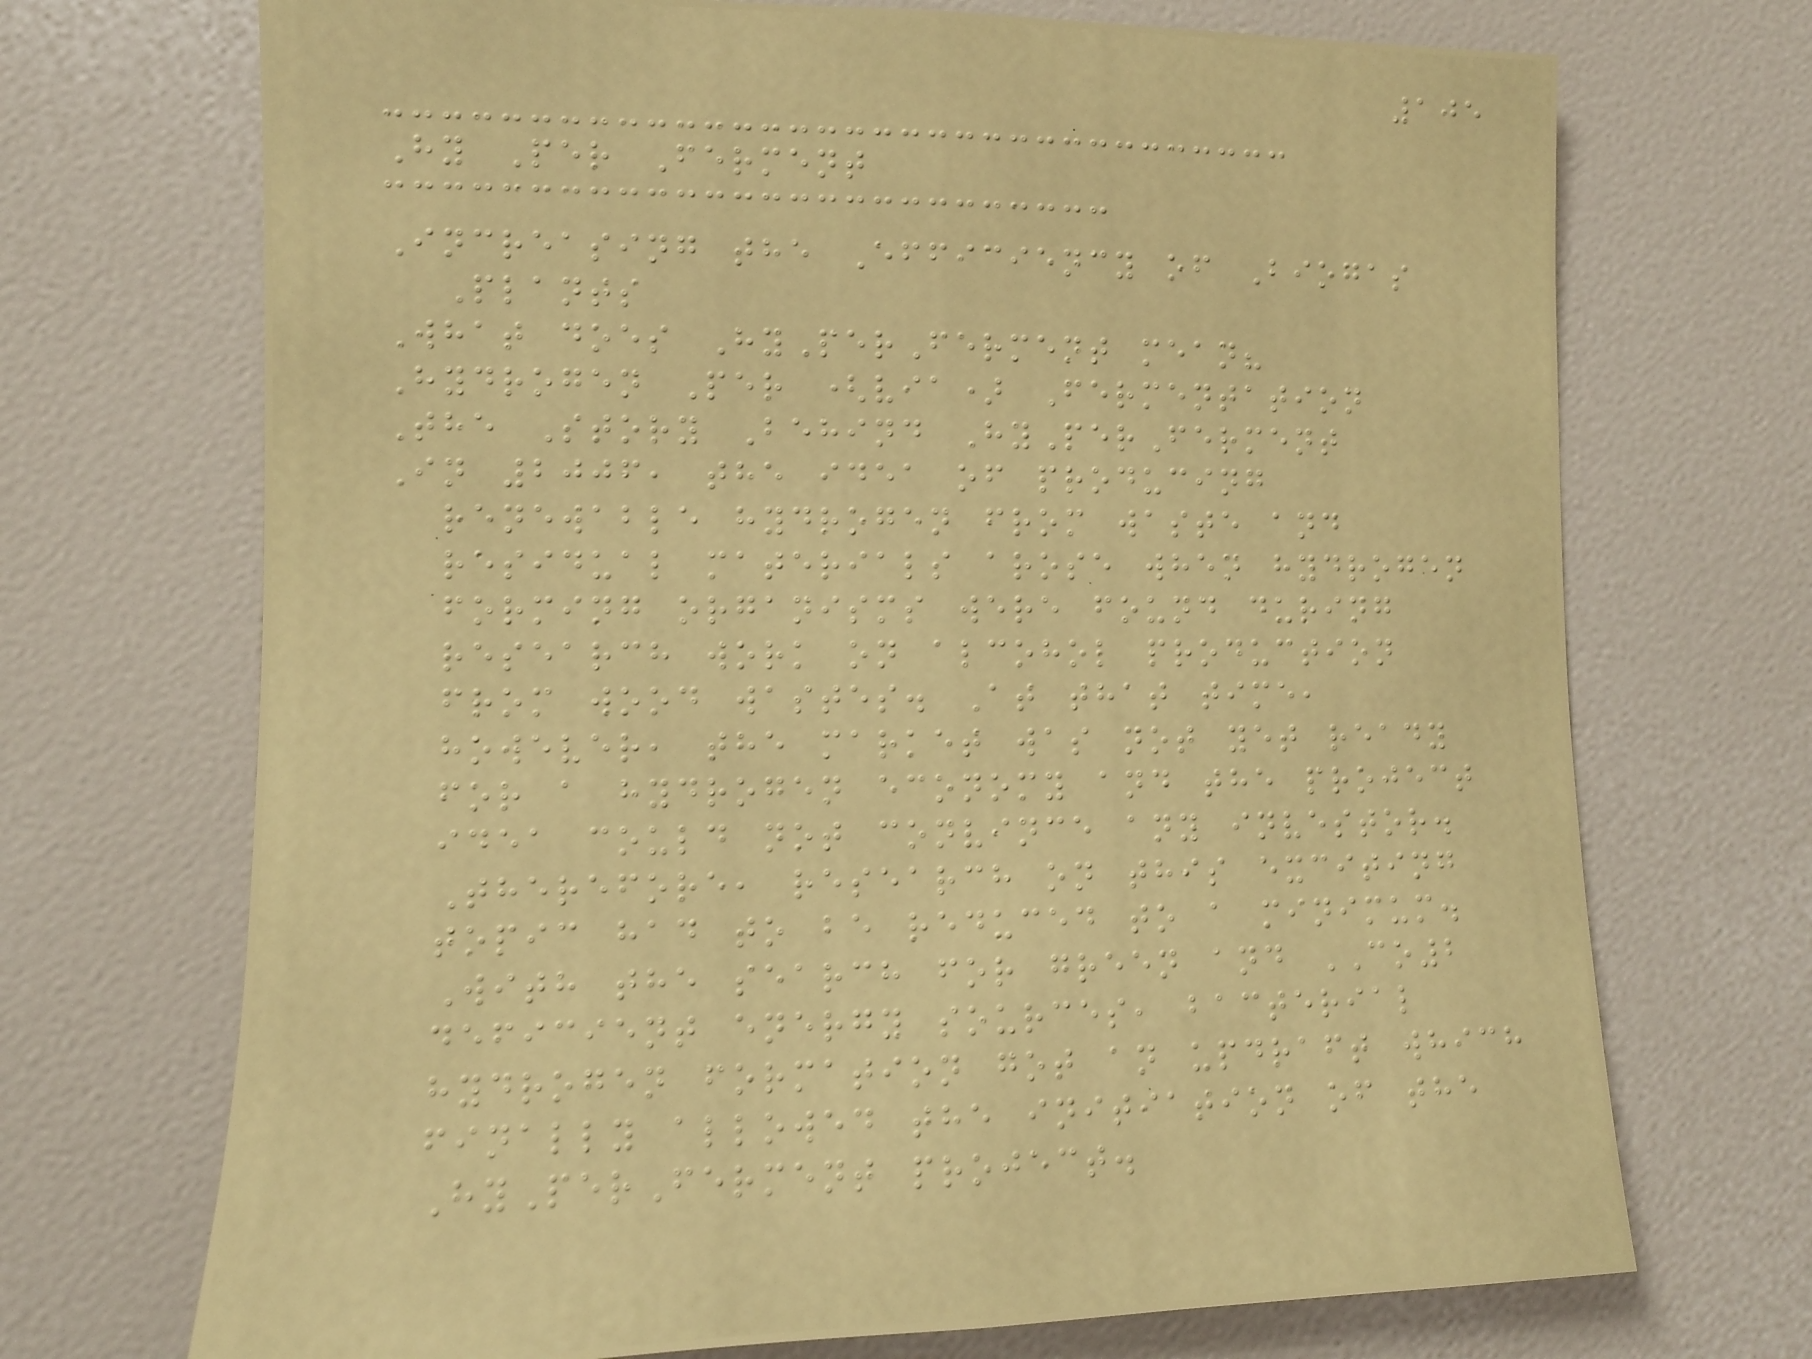105
Hy Per Ferment
Increasing the Efficiency of Biogas
Plants
What does HyPerFerment mean?
Hydrogen Per (via) Fermentation
The Story Behind HyPerFerment
In 2006, the idea of producing
renewable hydrogen from waste and
residual materials arose when hydrogen
forming organisms were found during
research work on alcohol production
from wood wastes. At that time,
however, the market was not yet ready
for a hydrogen economy and the project
idea could not convince any investor.
Therefore, research on this exciting
topic had to be reduced to a minimum.
With the search for green and CO2
deficient energy sources, bacterial
hydrogen formation got an updraft which
finally allowed the initiation of the
HyPerFerment project.
